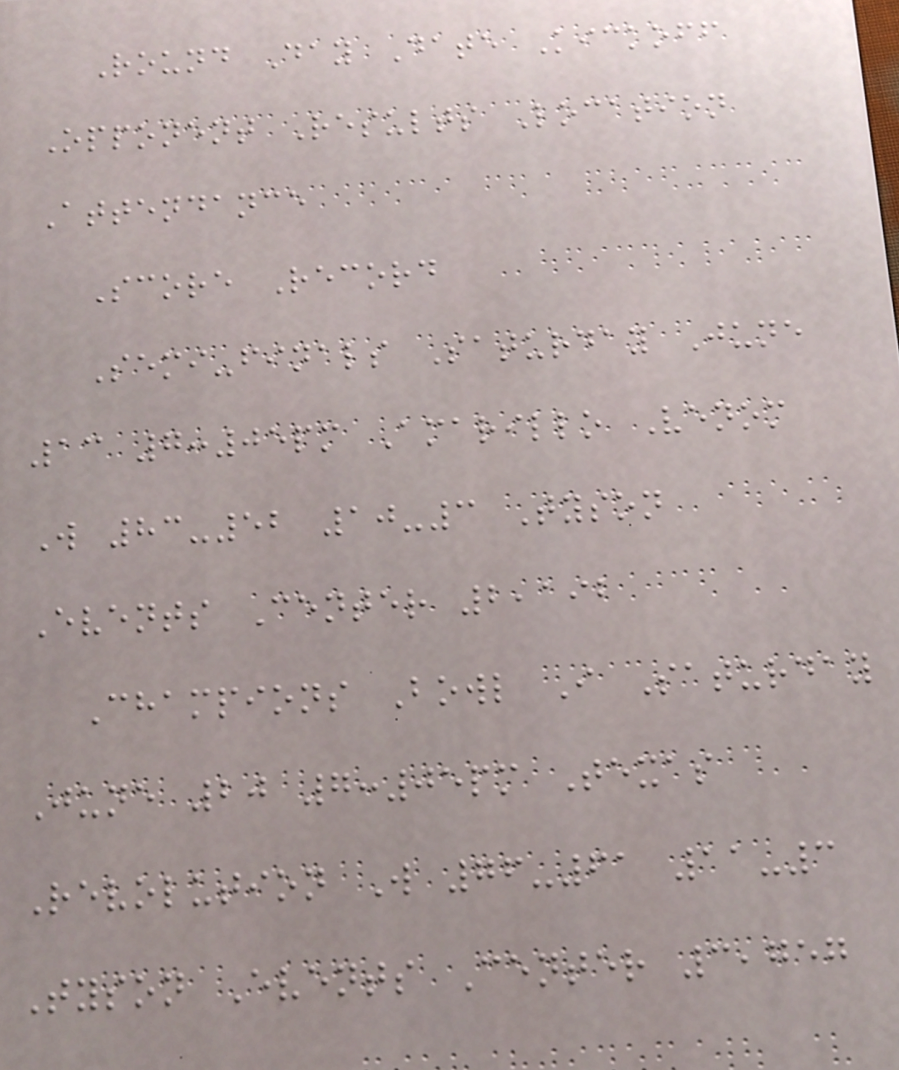Round Day Date Kickoff
Opponent Results Location
Attendance
Score Record
Semi-finals Saturday June
13 7:05pm Amarillo Venom
W 83-52 10-3 Tyson
Events Center 2,192
Champions Bowl I Saturday
June 20 7:05pm Texas
Revolution W 76-61 11-3
Tyson Events Center 3,757
